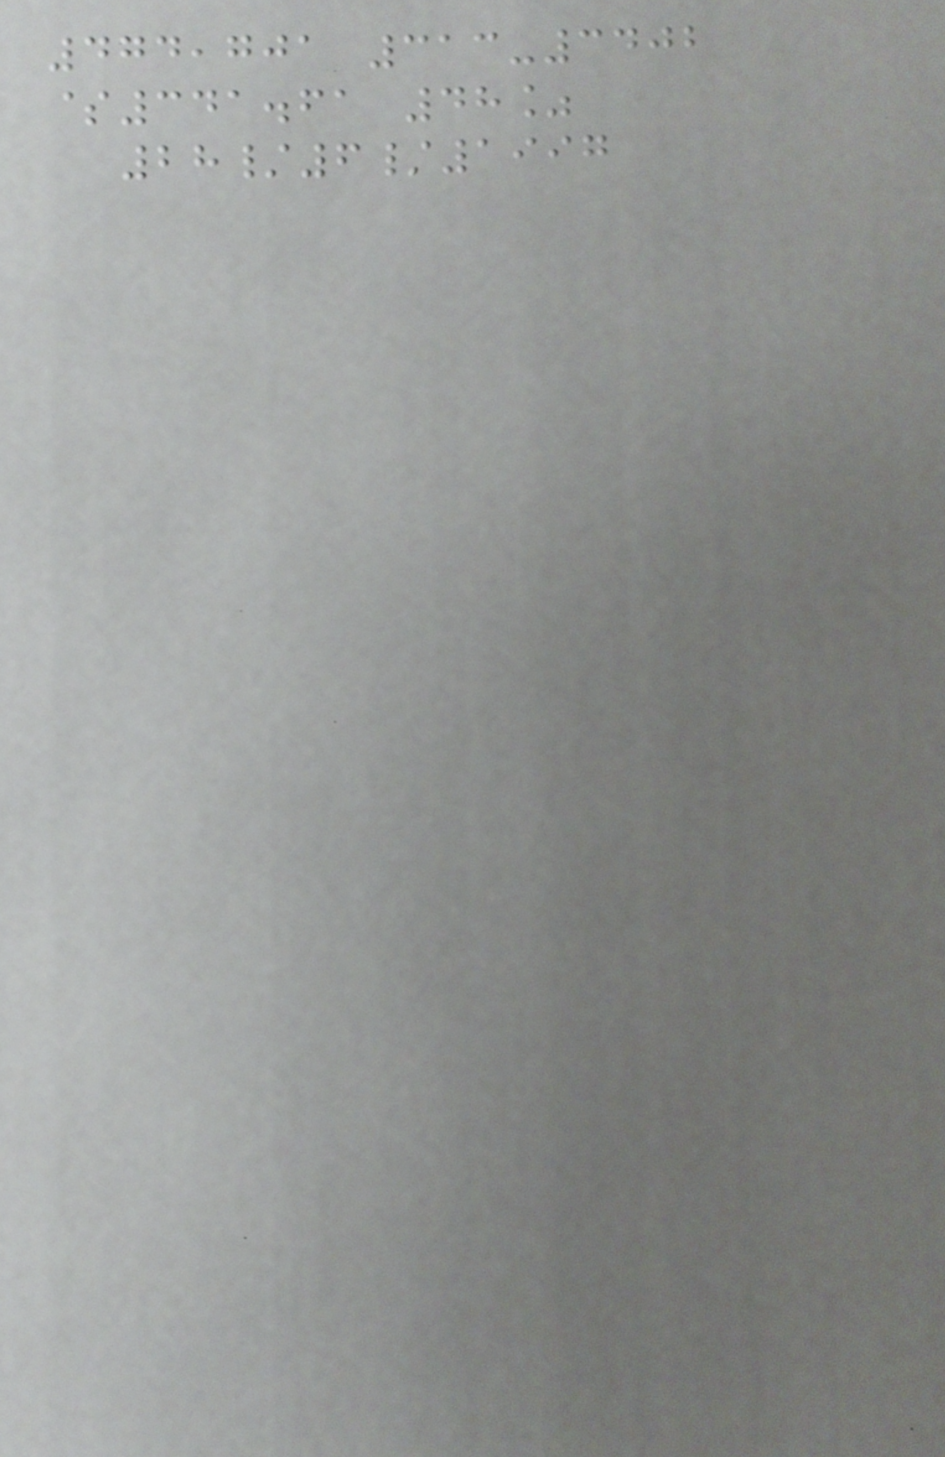474,701 313-3402
$341.61 48%
28/6/1997
